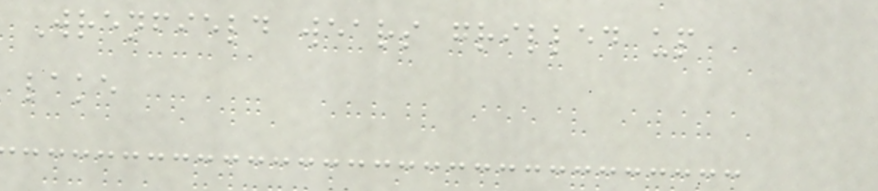Wrenfield wears grilled up
lake
